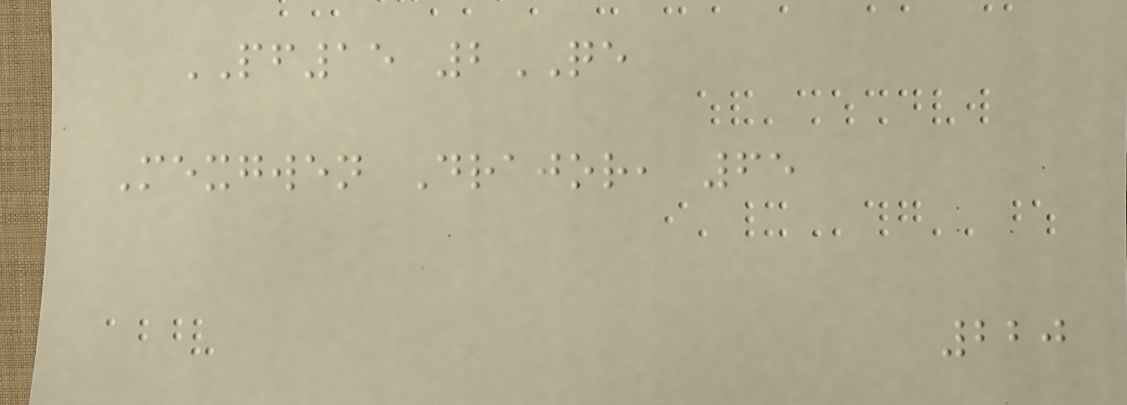PF15 2QE
Mexgwen Drajor, 65
220
